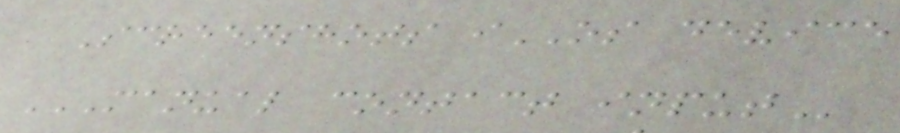Screenshots iOS device
MANUAL CONTACT INPUT
